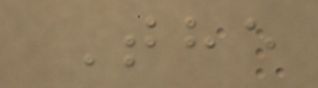The
